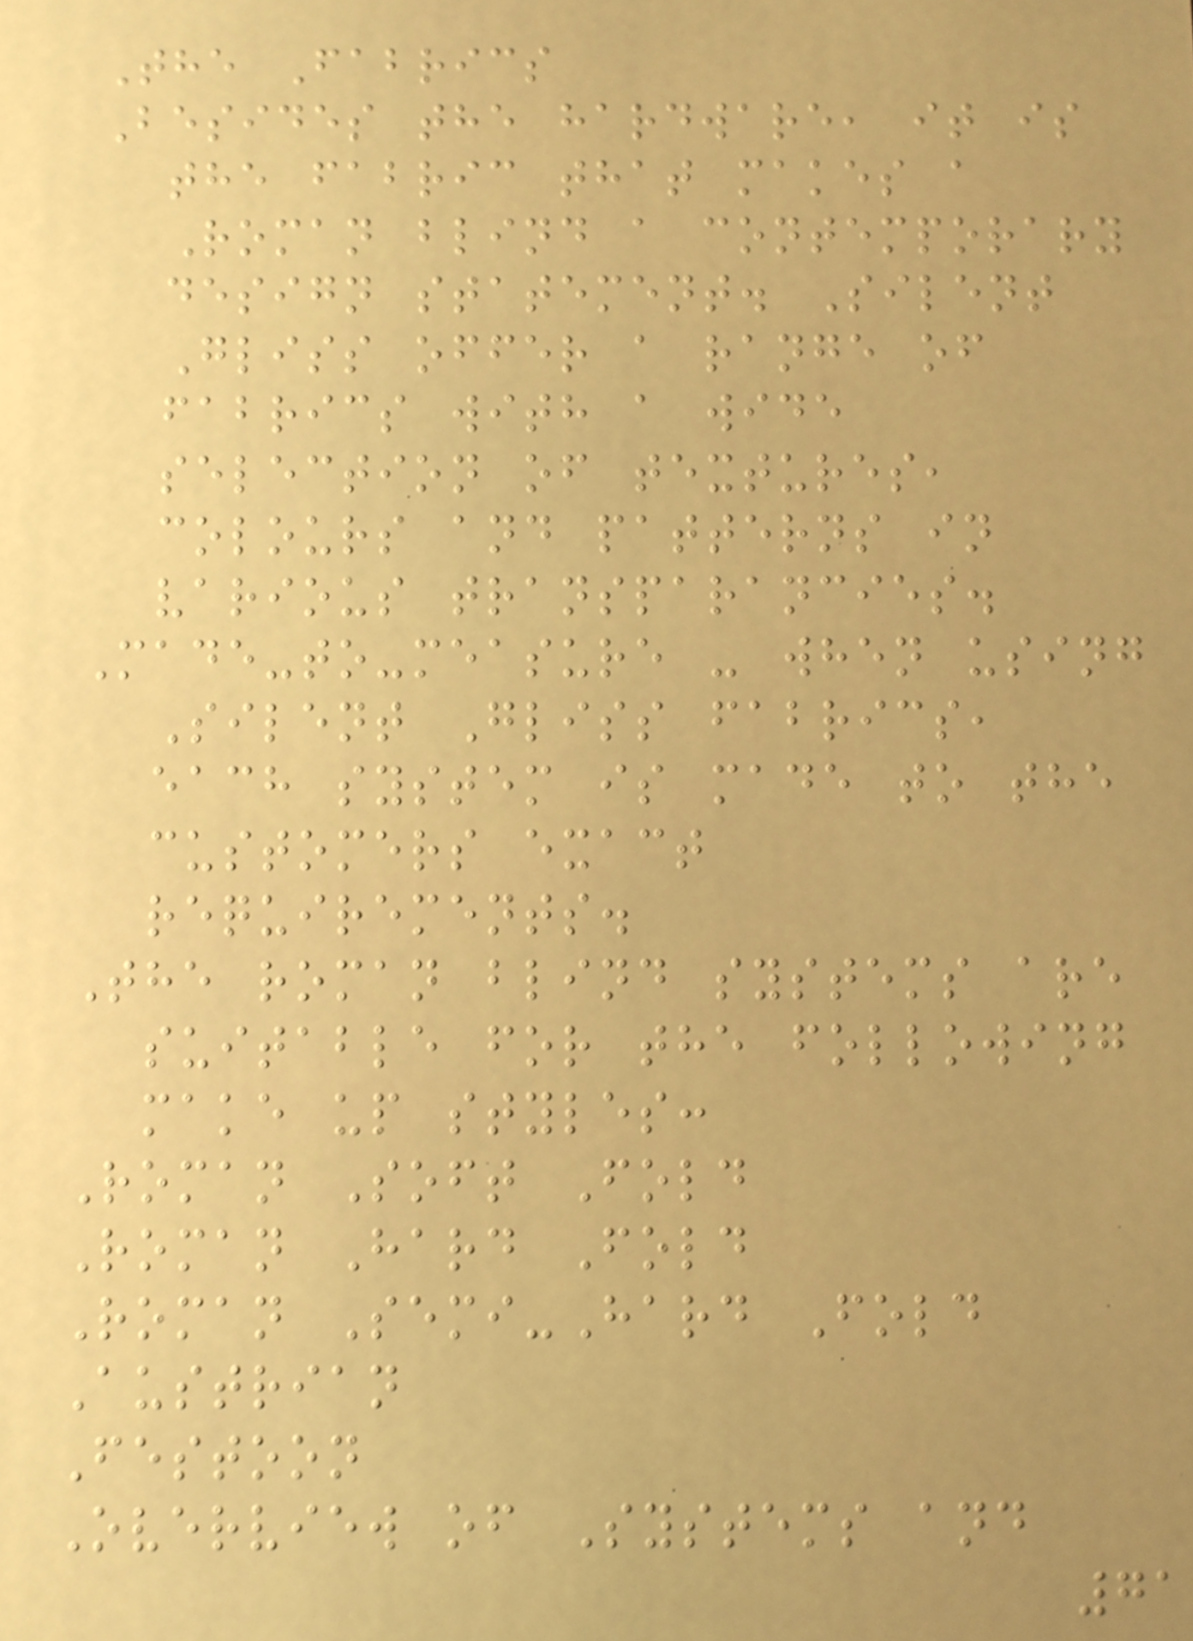The Fabrics
Besides the hardware, it is
the fabric that makes a
Roman blind a contemporary
design statement. Silent
Gliss offer a range of
fabrics with a wide
selection of textures,
colours and patterns in
various transparancies.
Made-to-measure - when using
Silent Gliss fabrics,
each system is made to the
customers exact
requirements.
The roman blind systems are
suitable for the following
make up styles:
Roman Soft Fold
Roman Hard Fold
Roman Semi-Hard Fold
Austrian
Festoon
Overview of Systems and
71
